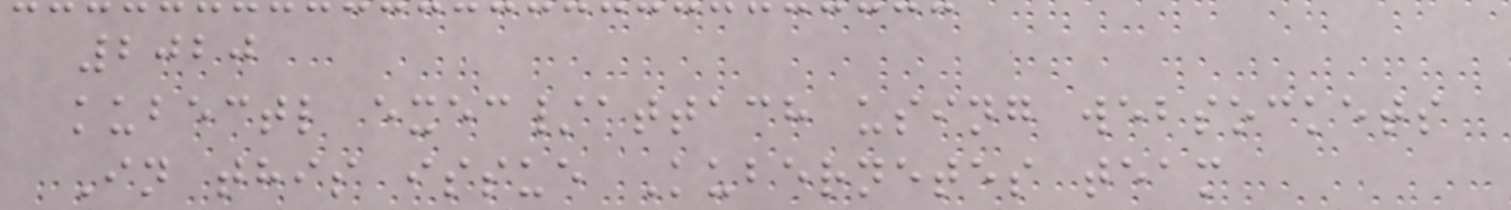2020
kubectl exec/attach using websockets
In this issue Kubernetes team
